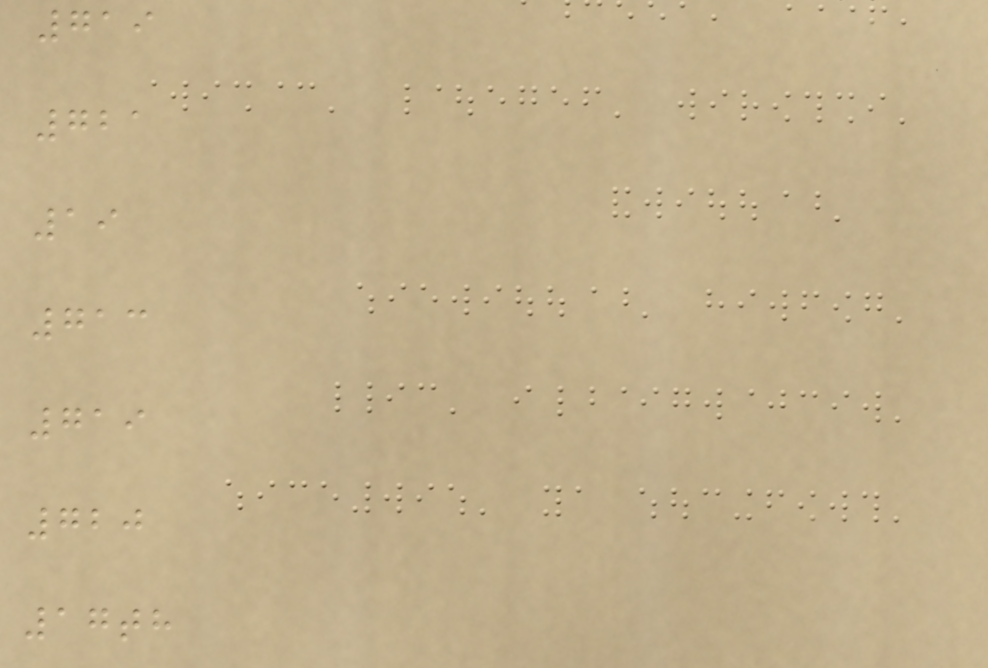719
721
19
713
719
720
17th
